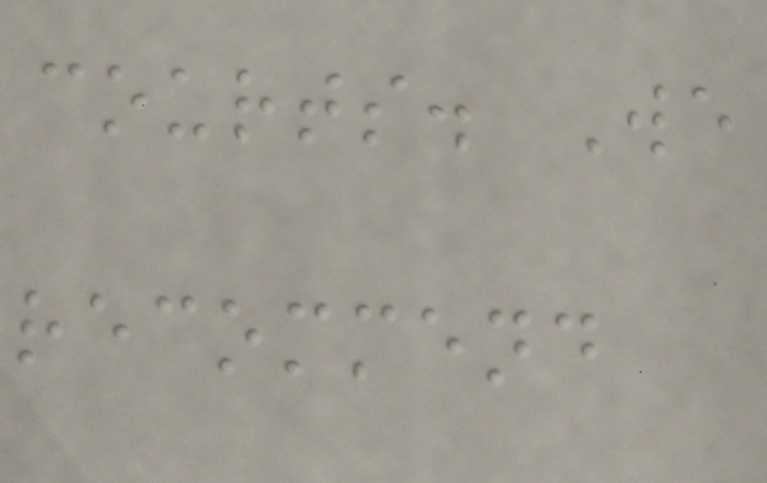courts. We
recommend
